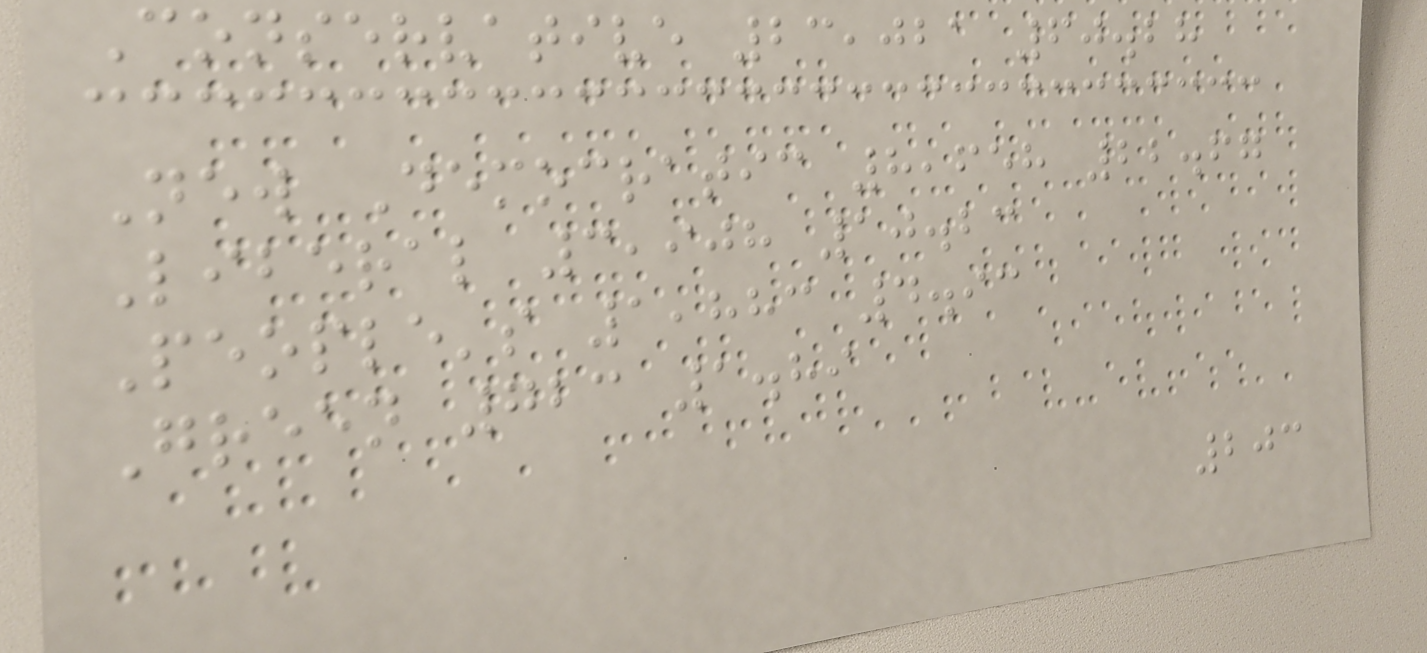Conservative 23,021 60.28
New Democratic 8,658 22.67
Liberal 3,908 10.23
People's 1,883 4.93
Green 723 1.89
203
